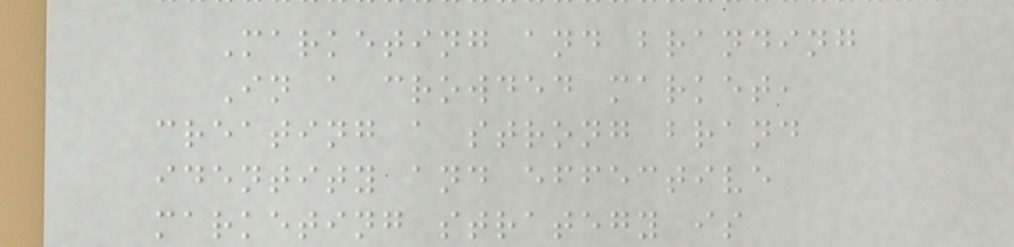Marketing and branding
In a crowded market,
creating a strong brand
identity and effective
marketing strategy is
